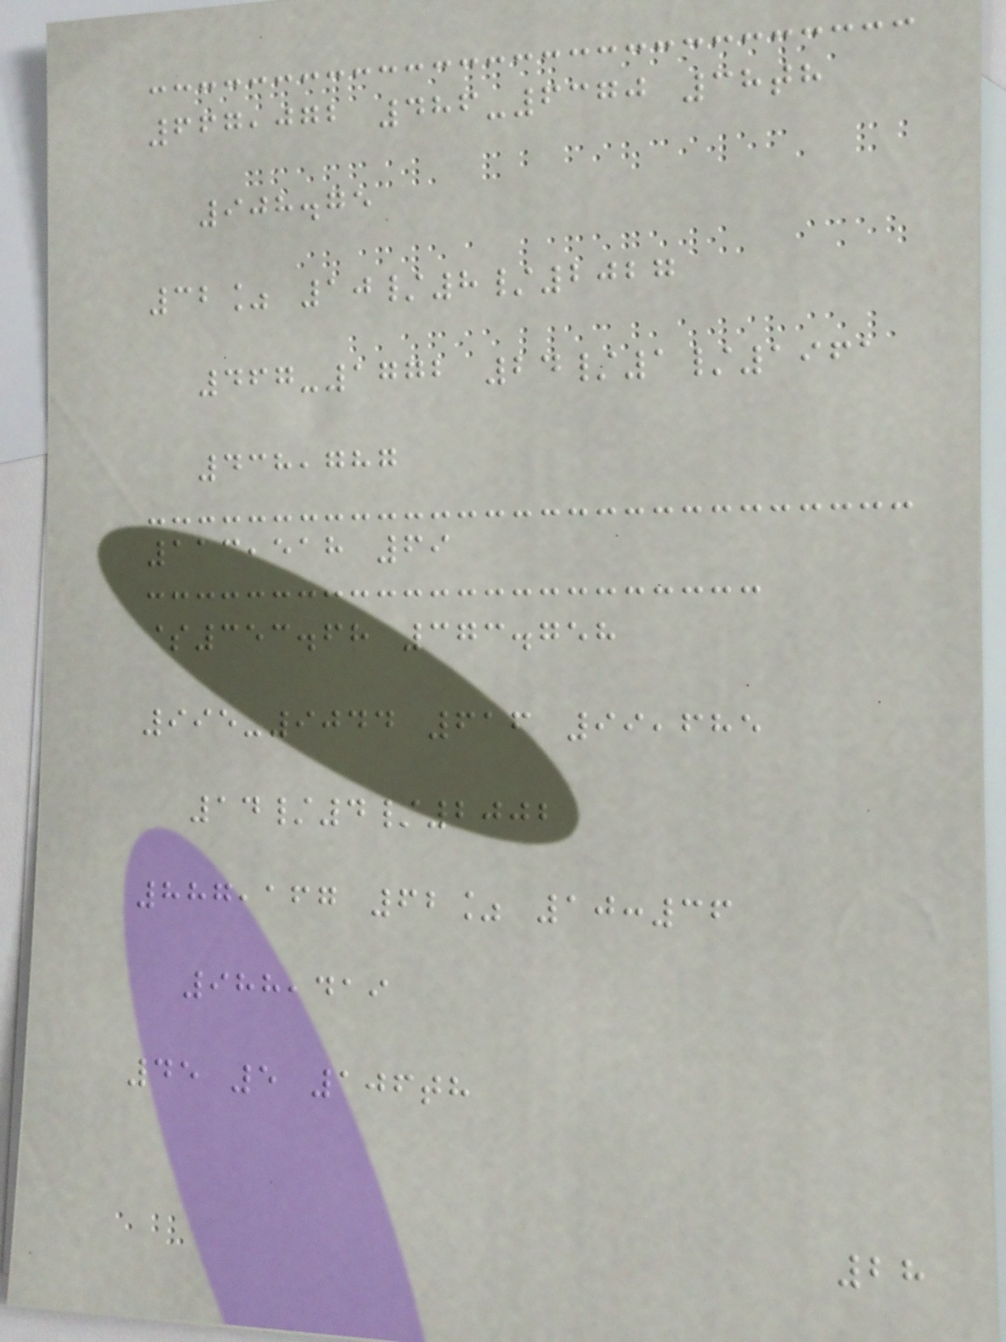667,072 486-6370 38th
908.75
32% 10/8/2027
467-1772 24/1/1961
438,787
113,518 69
$353.68 373.758
995-9044 616 99,685
14/4/2002
887,167 62% 10:36
988,419
45 5 106th
28
